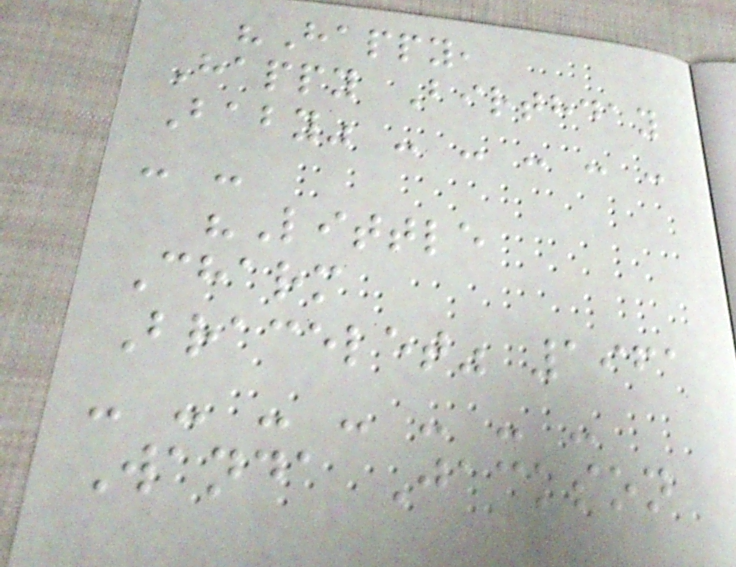"Happy,
Happy Birthday
Baby" - - - - -
- -
"Little
Charm
Bracelet" 1961
- - - - - - -
Wanda Jackson
